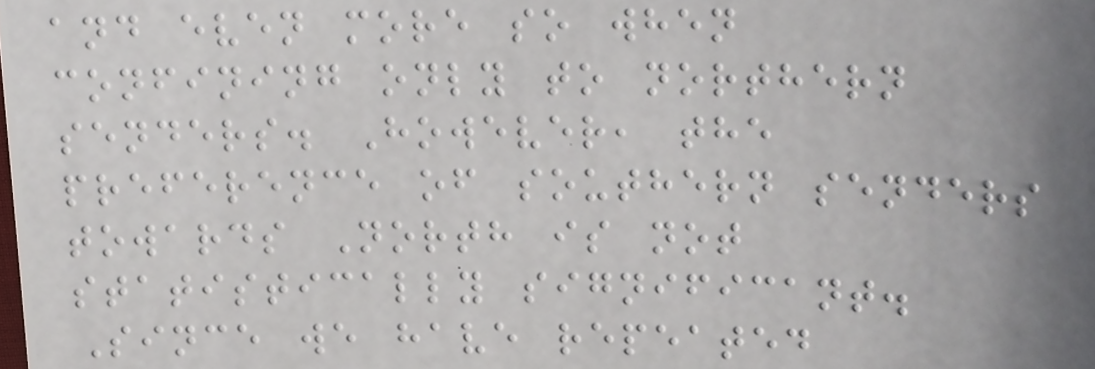and even more so when
confining only to northern
senders. However, the
preference of southern senders
towards North is not
statistically significant.
Since we have repeated
